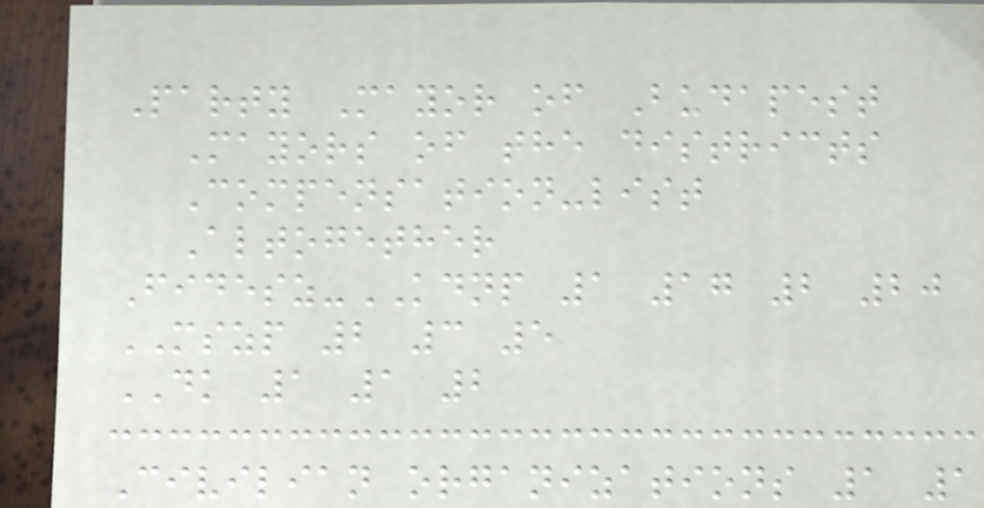Party Mayor of Budapest
Mayors of the districts
Compensation-list
Altogether
Fidesz-KDNP 1 17 2 20
MSZP 2 3 5
DK 1 1 2
Civilian organizations 1 1
